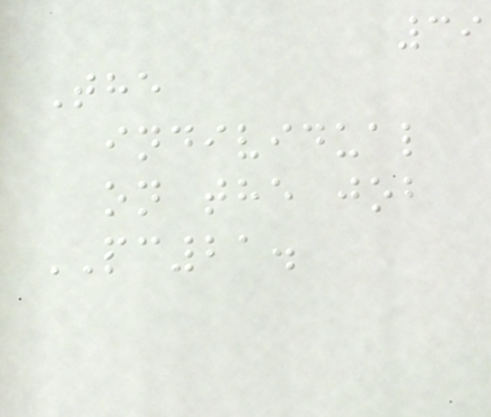39
The
individual
on the job
PC21.
